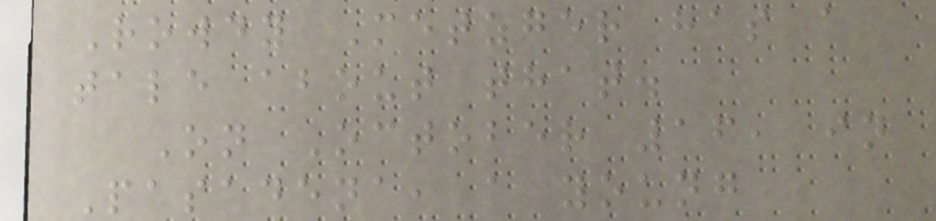Rowdy Metzger has a
tale about that.
On October 16, in
Pasadena, a young
